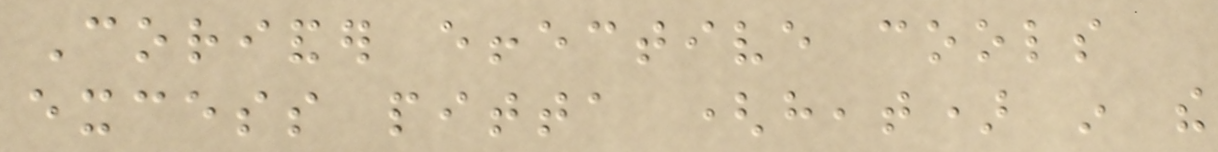Coriander effective cools
excess pitta (heat) in the
